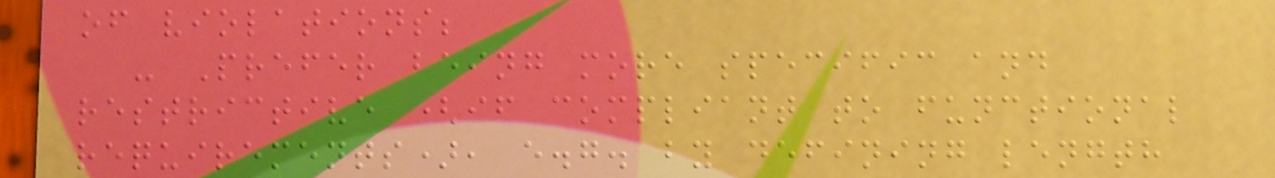of violations;
- Prefer being more specific and
restrictive (if compliant to functional
requirements), e.g. by defining length
